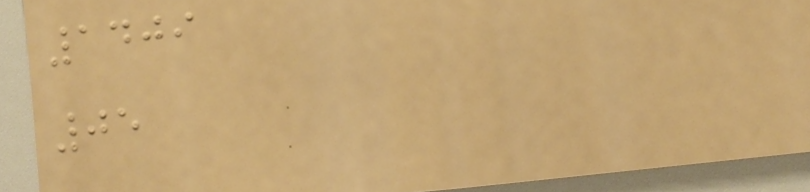1409
05
